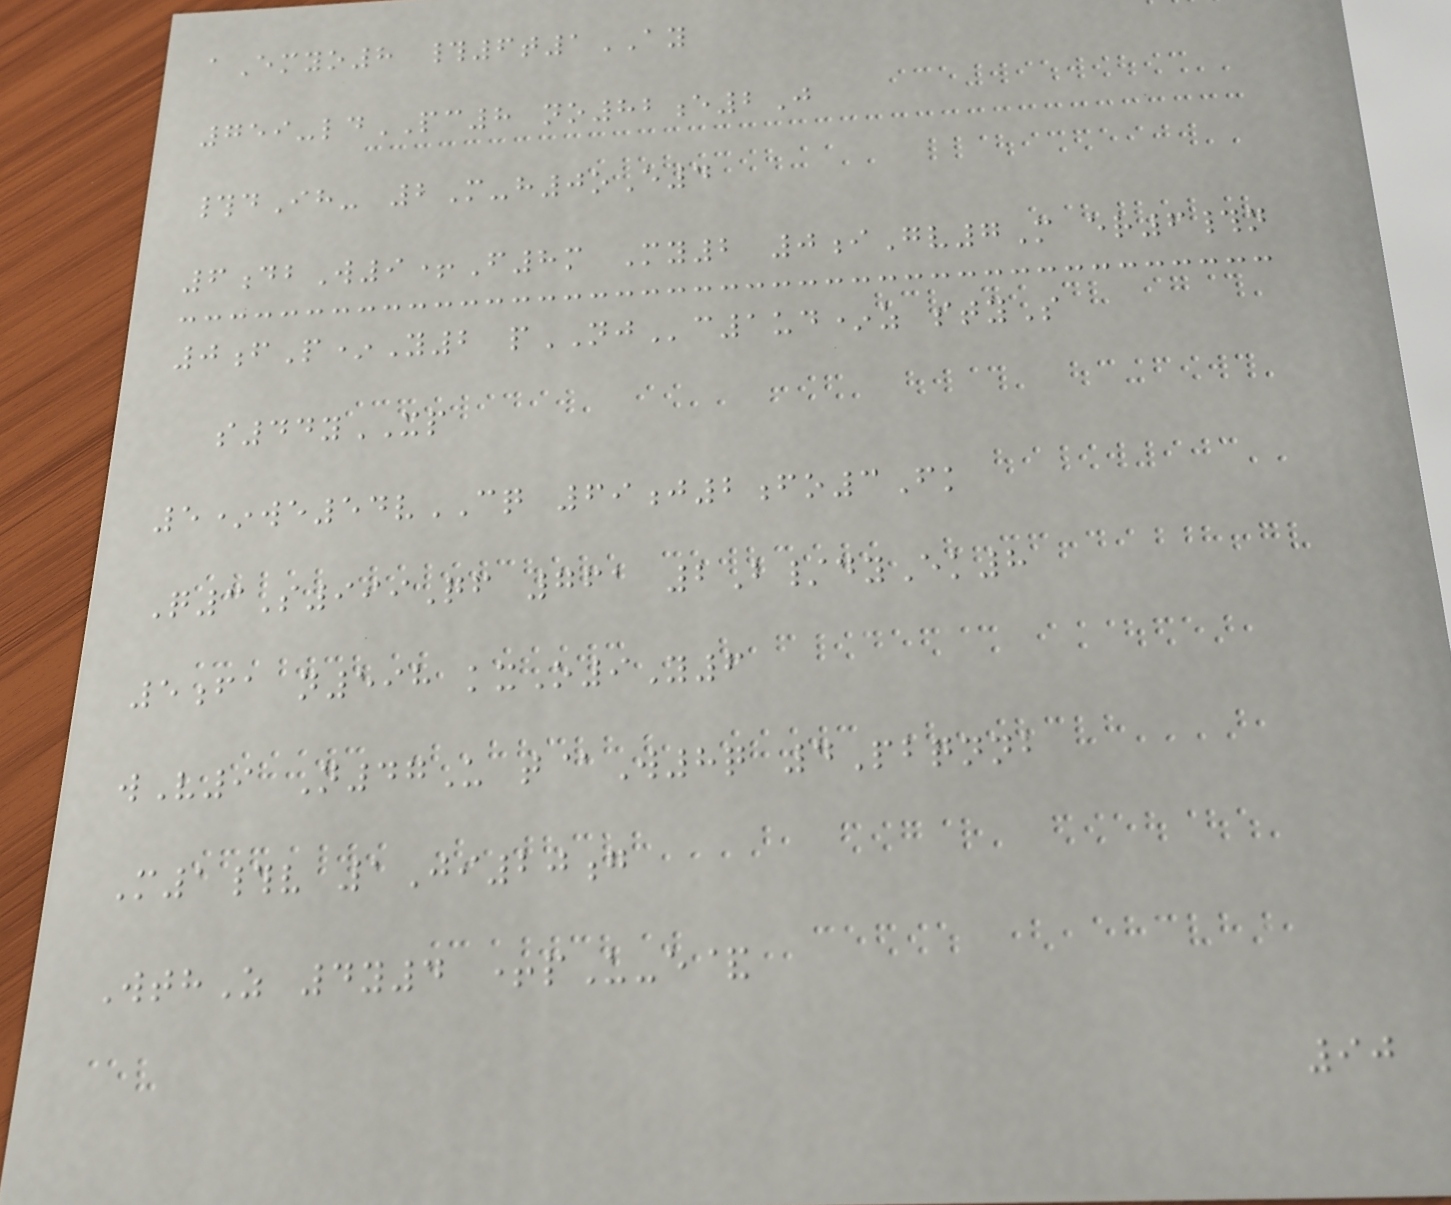aEmyo8 #6t1AY
759-ldPC8 no82e2J
#dIh- 2M-h0oE4
6dbW9+F8m My2 0iGv7M er6#n
0fP*Y2 pNJc1ud*z styS
s44yXP
5*we54vCQ 69j2fo3Fk
Q3S999Qf 761 2B/dyEk8
5fa n598 kxO9Y6
wV9 N47U t@W8q 4Pbqnnb
M1#v 1Ji20g
WthZ 4y4 +pU-e&
90
